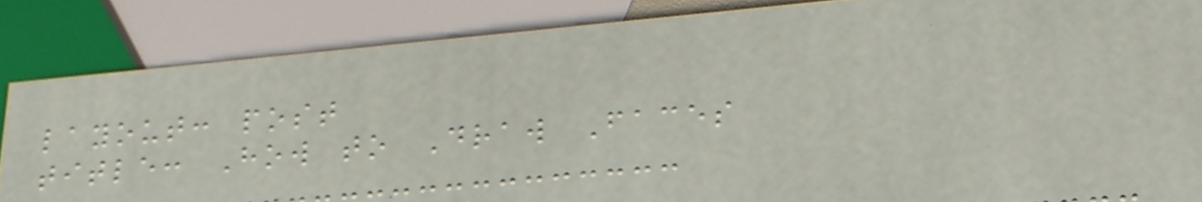layout: post
title: How to Draw Faces
